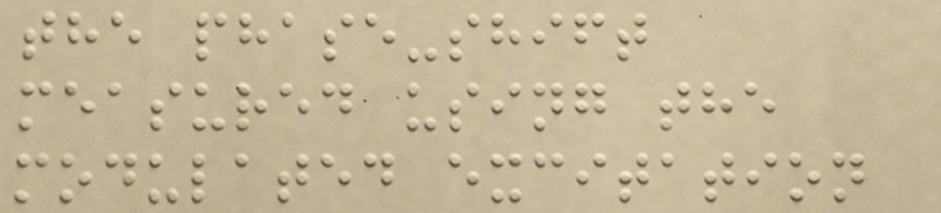the phase-shift
measured using the
modulated excitation
